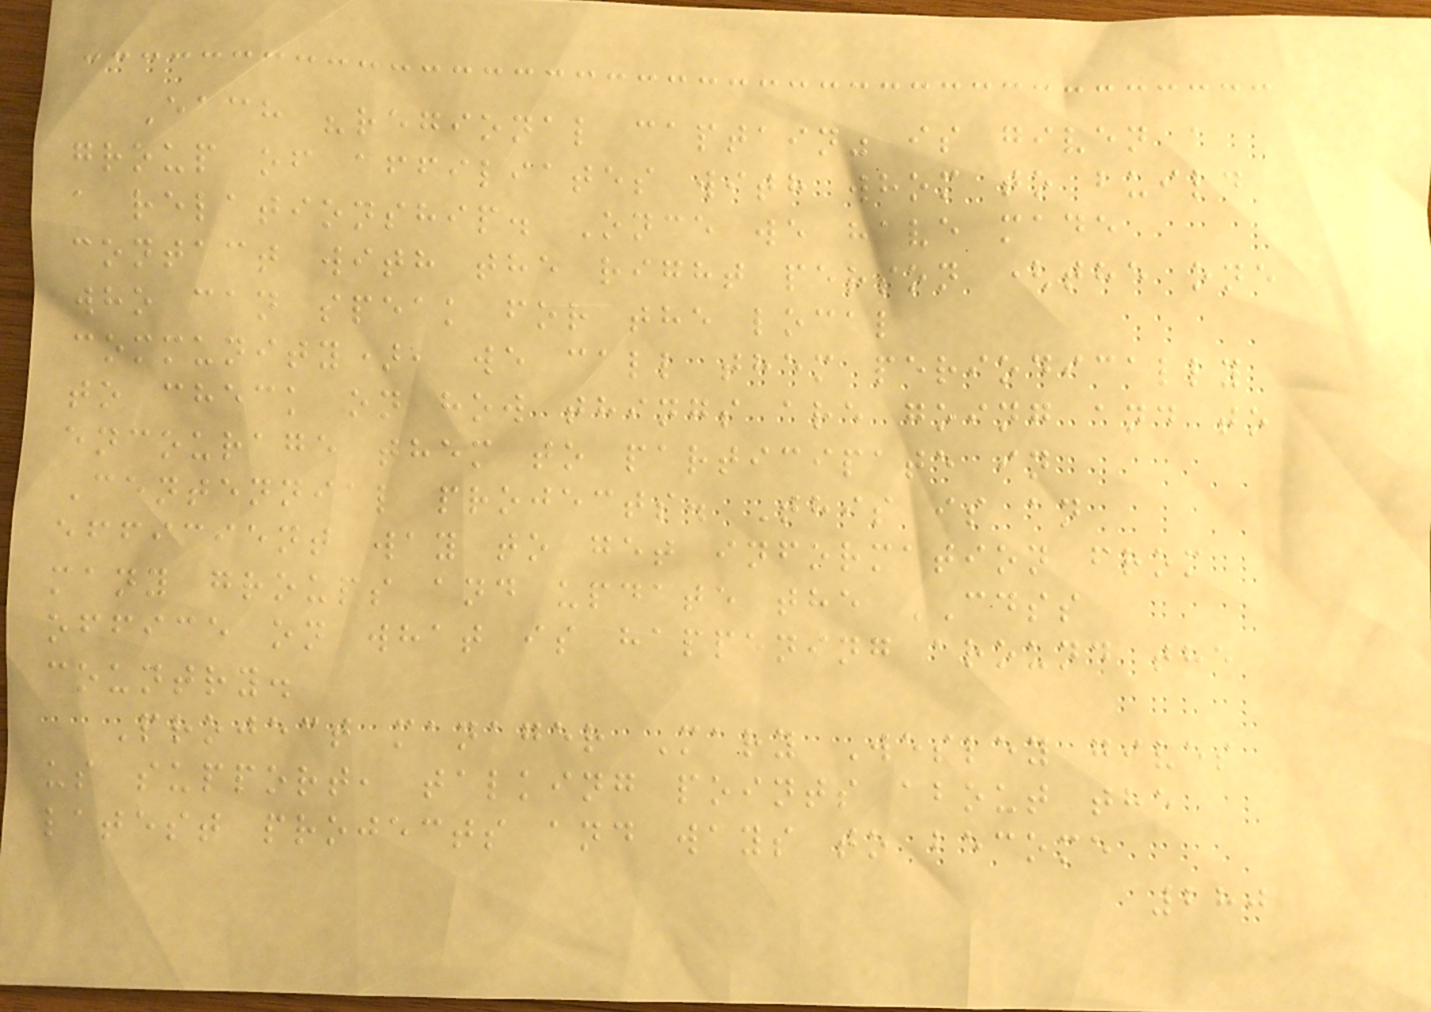Each "regional captain" is given a
group of affiliates with whom to build
a relationship. Once we have made
contact with the right person (the one
who can speak for the local
community), we call them periodically
to check on how things are going and to
encourage them to participate in
Centennial projects. This is an
efficient way to get information from
many groups and update the CDSS
office on what is happening around the
country.
Project manager Mary Wesley gives
us support, talking points about the
latest projects and ways to become
280
